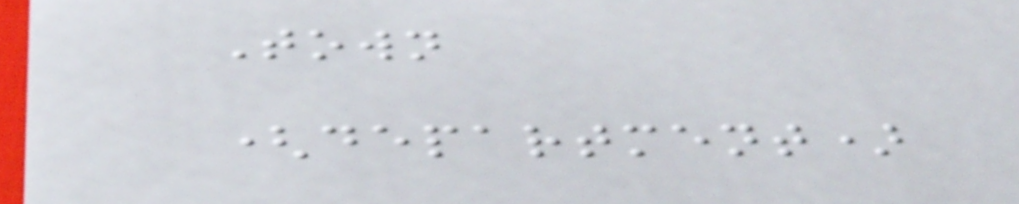Town
(department)
